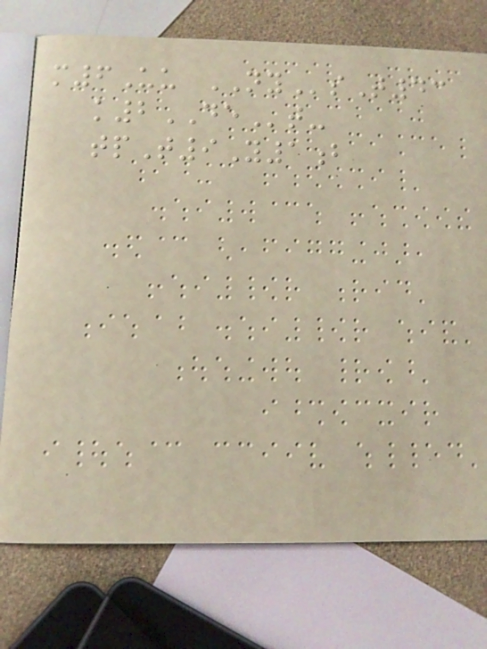m6Uu NYsT43
k2DEt-
tpT9Y1b
